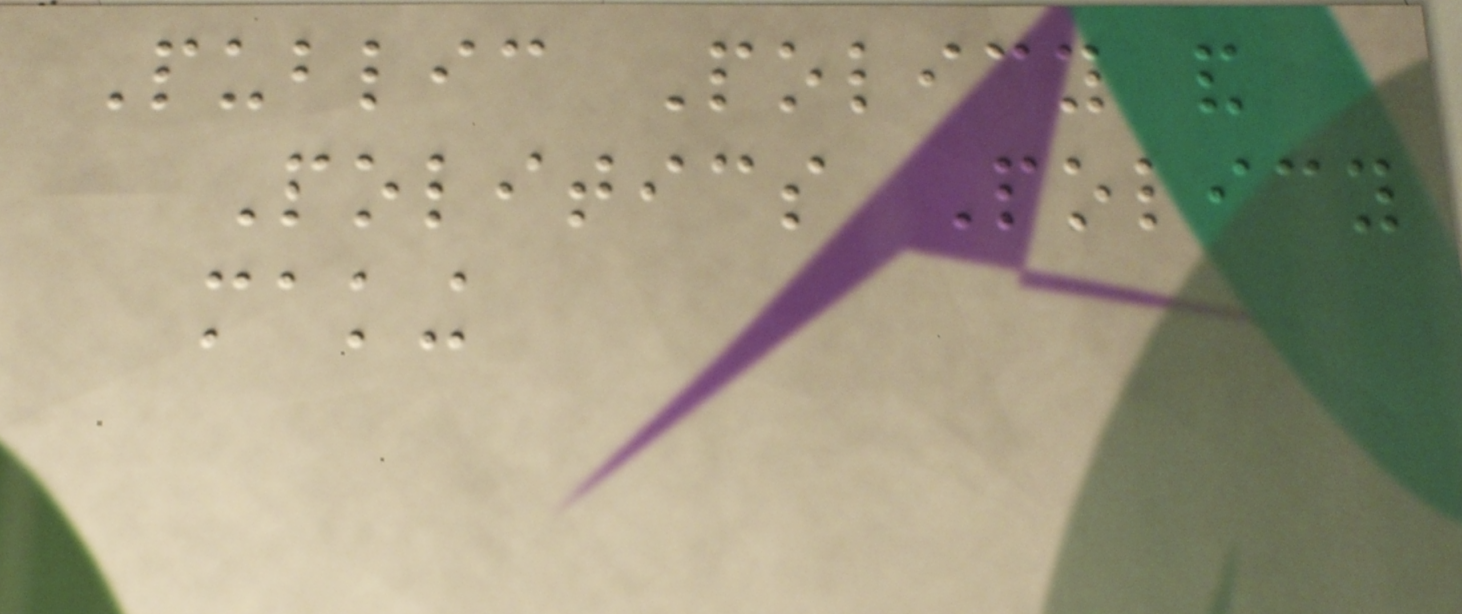Public Policy and
Politics Policy
making
